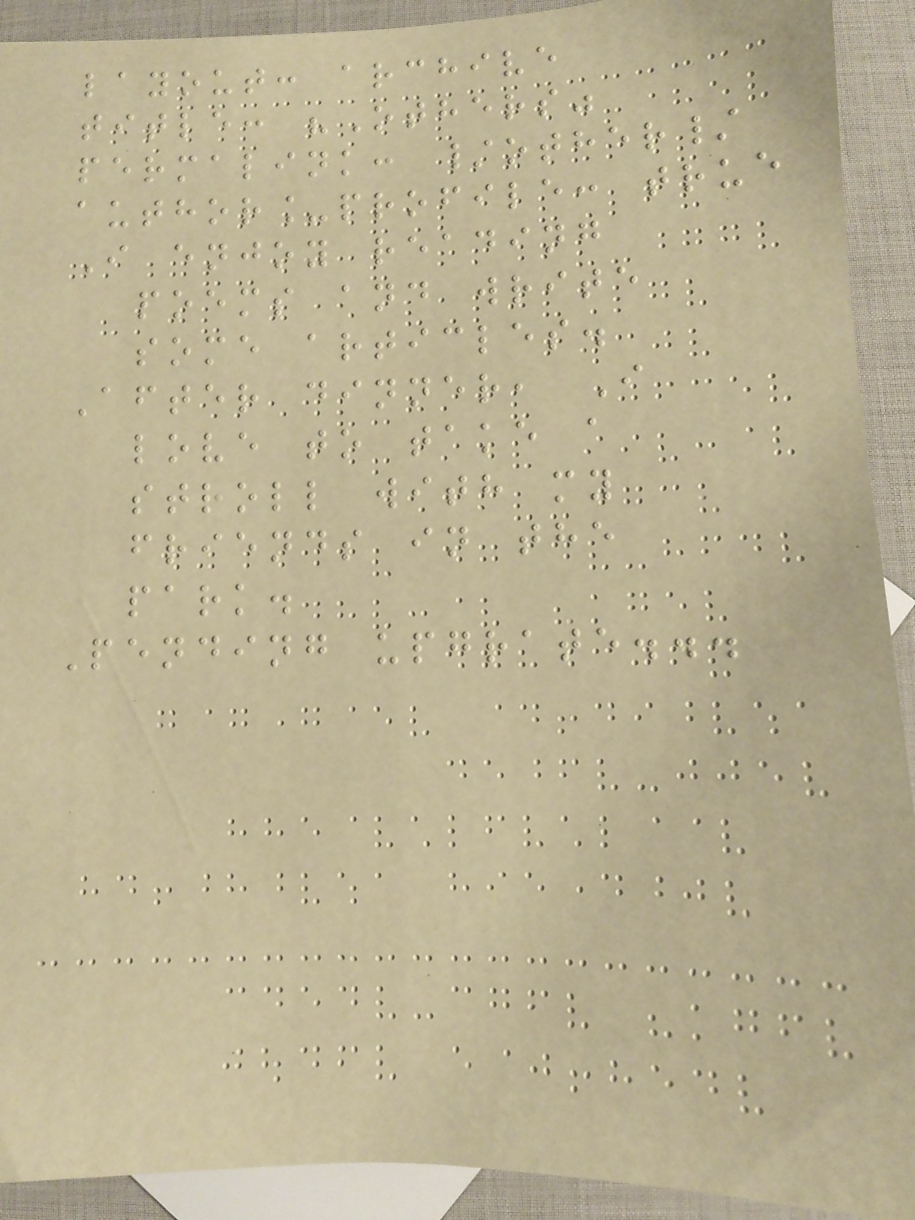layout: archive
title: "Others"
permalink: /other/
author_profile: true
I enjoy reading
poems and write
some articles.
After dinner, I
love to take a
stroll with my
friends in the
park.
Pending upgrate...
